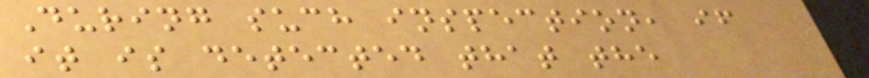During such inspection, if
it is detected that the
